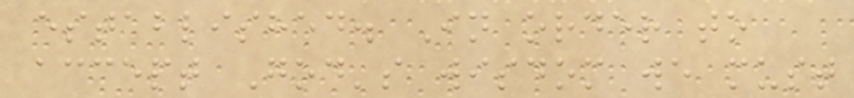established. In order to
accept God's wisdom we must
